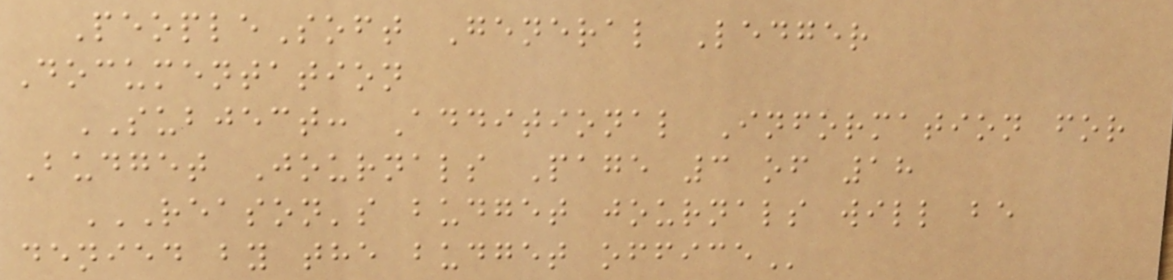PeopleSoft General Ledger
Documentation
SUBJECT: Additional Information for
Budget Journals Page 3 of 18
REASON'S BUDGET JOURNALS WILL BE
DENIED BY THE BUDGET OFFICE
